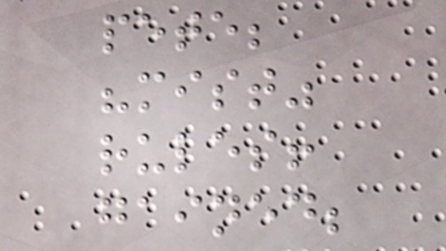pete;
"mist"
rules!
gained;
